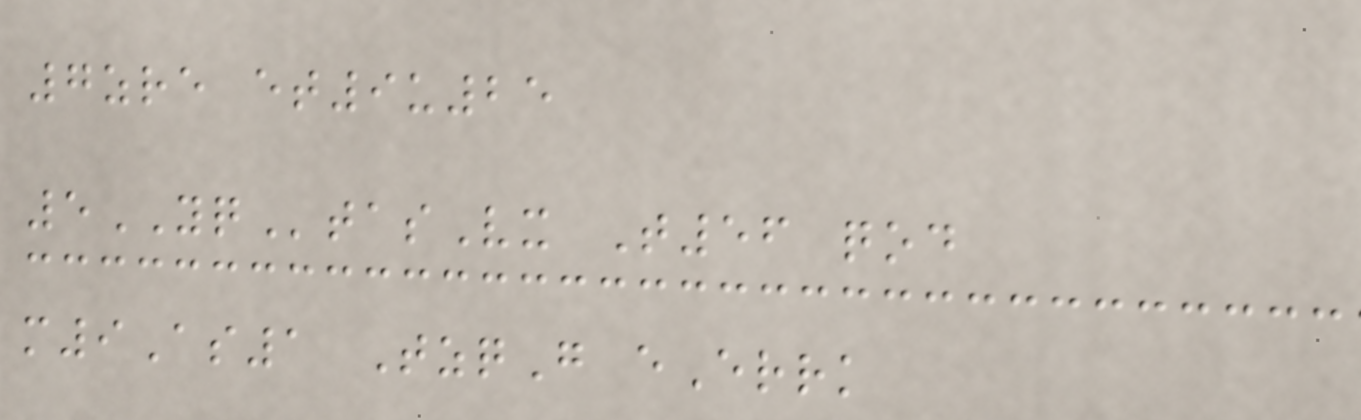7zre et9u25
5YQtasVx T56 qod
m9As1 TzqG eErrk
